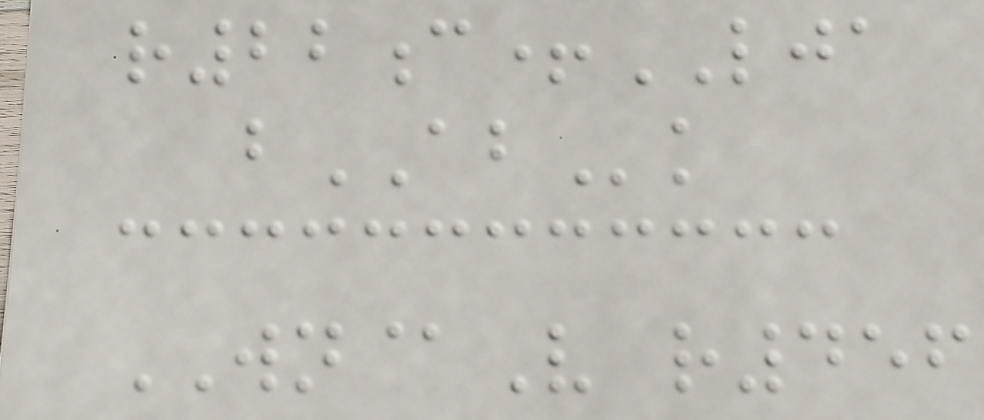r22c+LJA
bABk
WN@V r456
